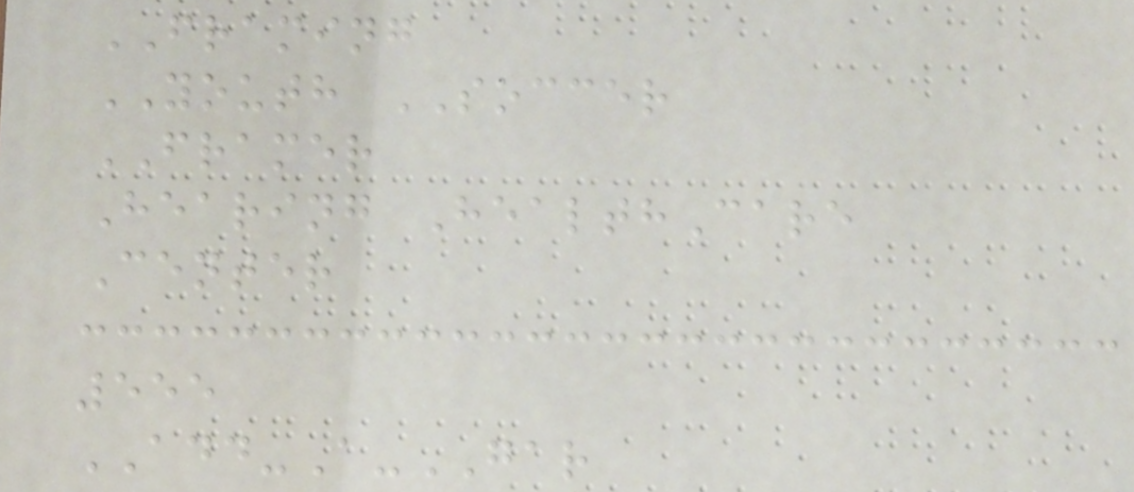FRAMING
YOUTH SOCCER
FRAMER
Hearing HealthCare
Center
555
ADD-A-GAR
